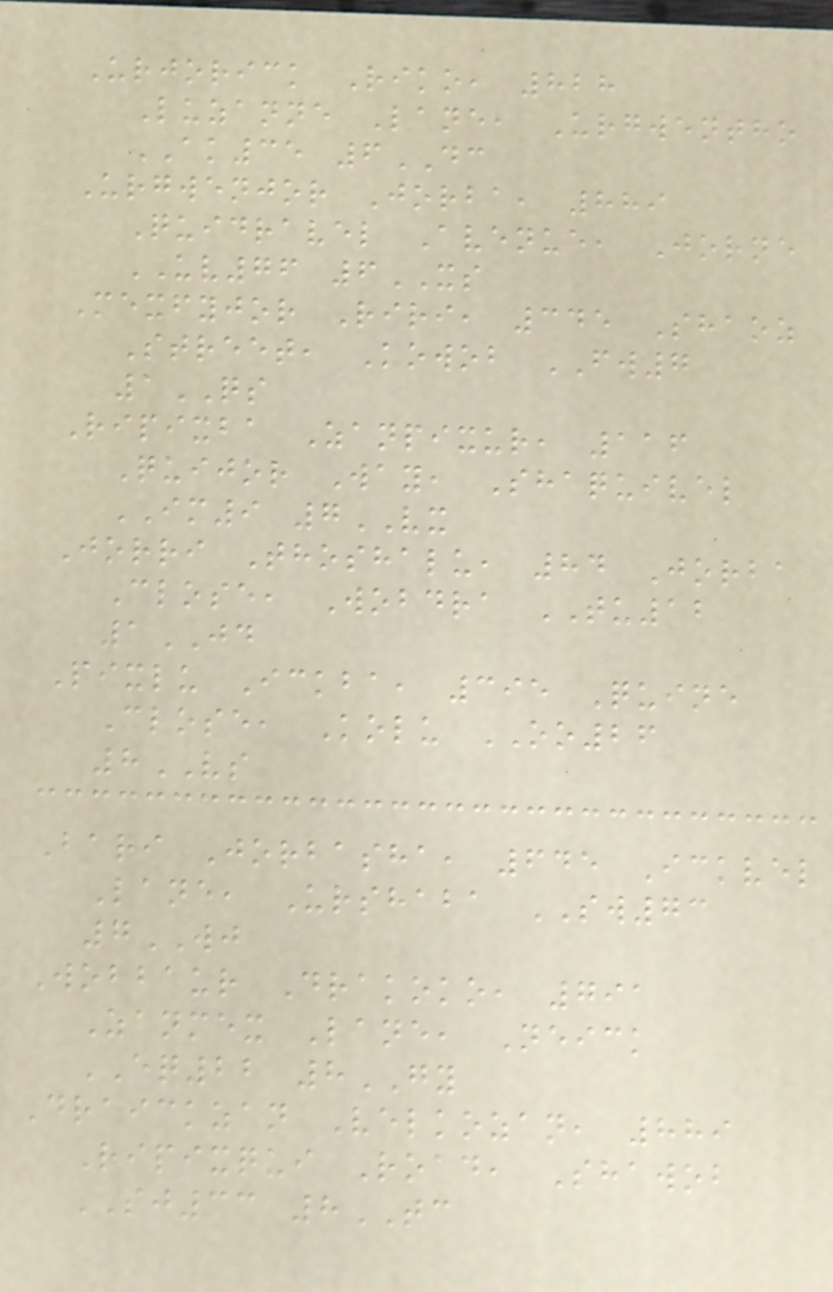Urjorick Riko, 828
Luzanne Lane, Urgwentho
AK35 6DC
Urgwenjor Jorba, 889
Quidravel Avenue, Jorne
UV76 6XS
Mexfyjor Riri, 345 Shaoz
Street, Kowob FW7
1QS
Ripixba Zanpixur, 116
Quijor Way, Shaquivel
IM9 7VX
Jorri Thoshalu, 84 Jorba
Close, Wobdra TU12
1JD
Pixlu Ickba, 395 Quine
Close, Kolu OO26
8VS
Bari Jorbasha, 645 Ickvel
Lane, Urshaba SW73
7WJ
Wobbaur Drakoko, 791
Zanmex Lane, Neick
EQ22 8GY
Draickzan Velkozan, 889
Ripixqui Road, Shawob
SJ33 8TC
